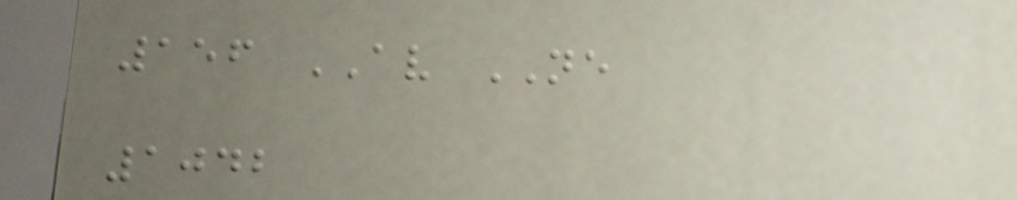156 AV NE
1042
